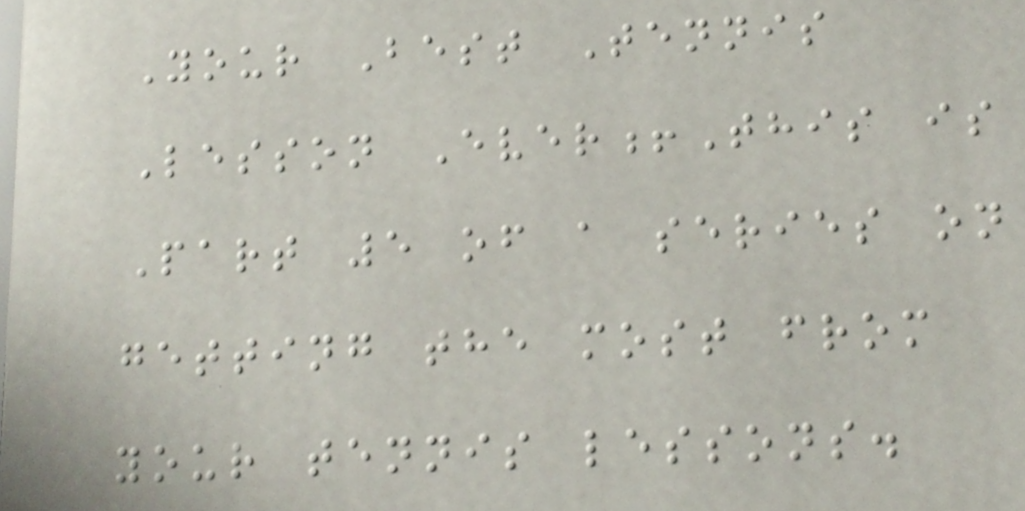Your Best Tennis
Lesson Ever!This is
Part 5 of a series on
getting the most from
your tennis lessons.
